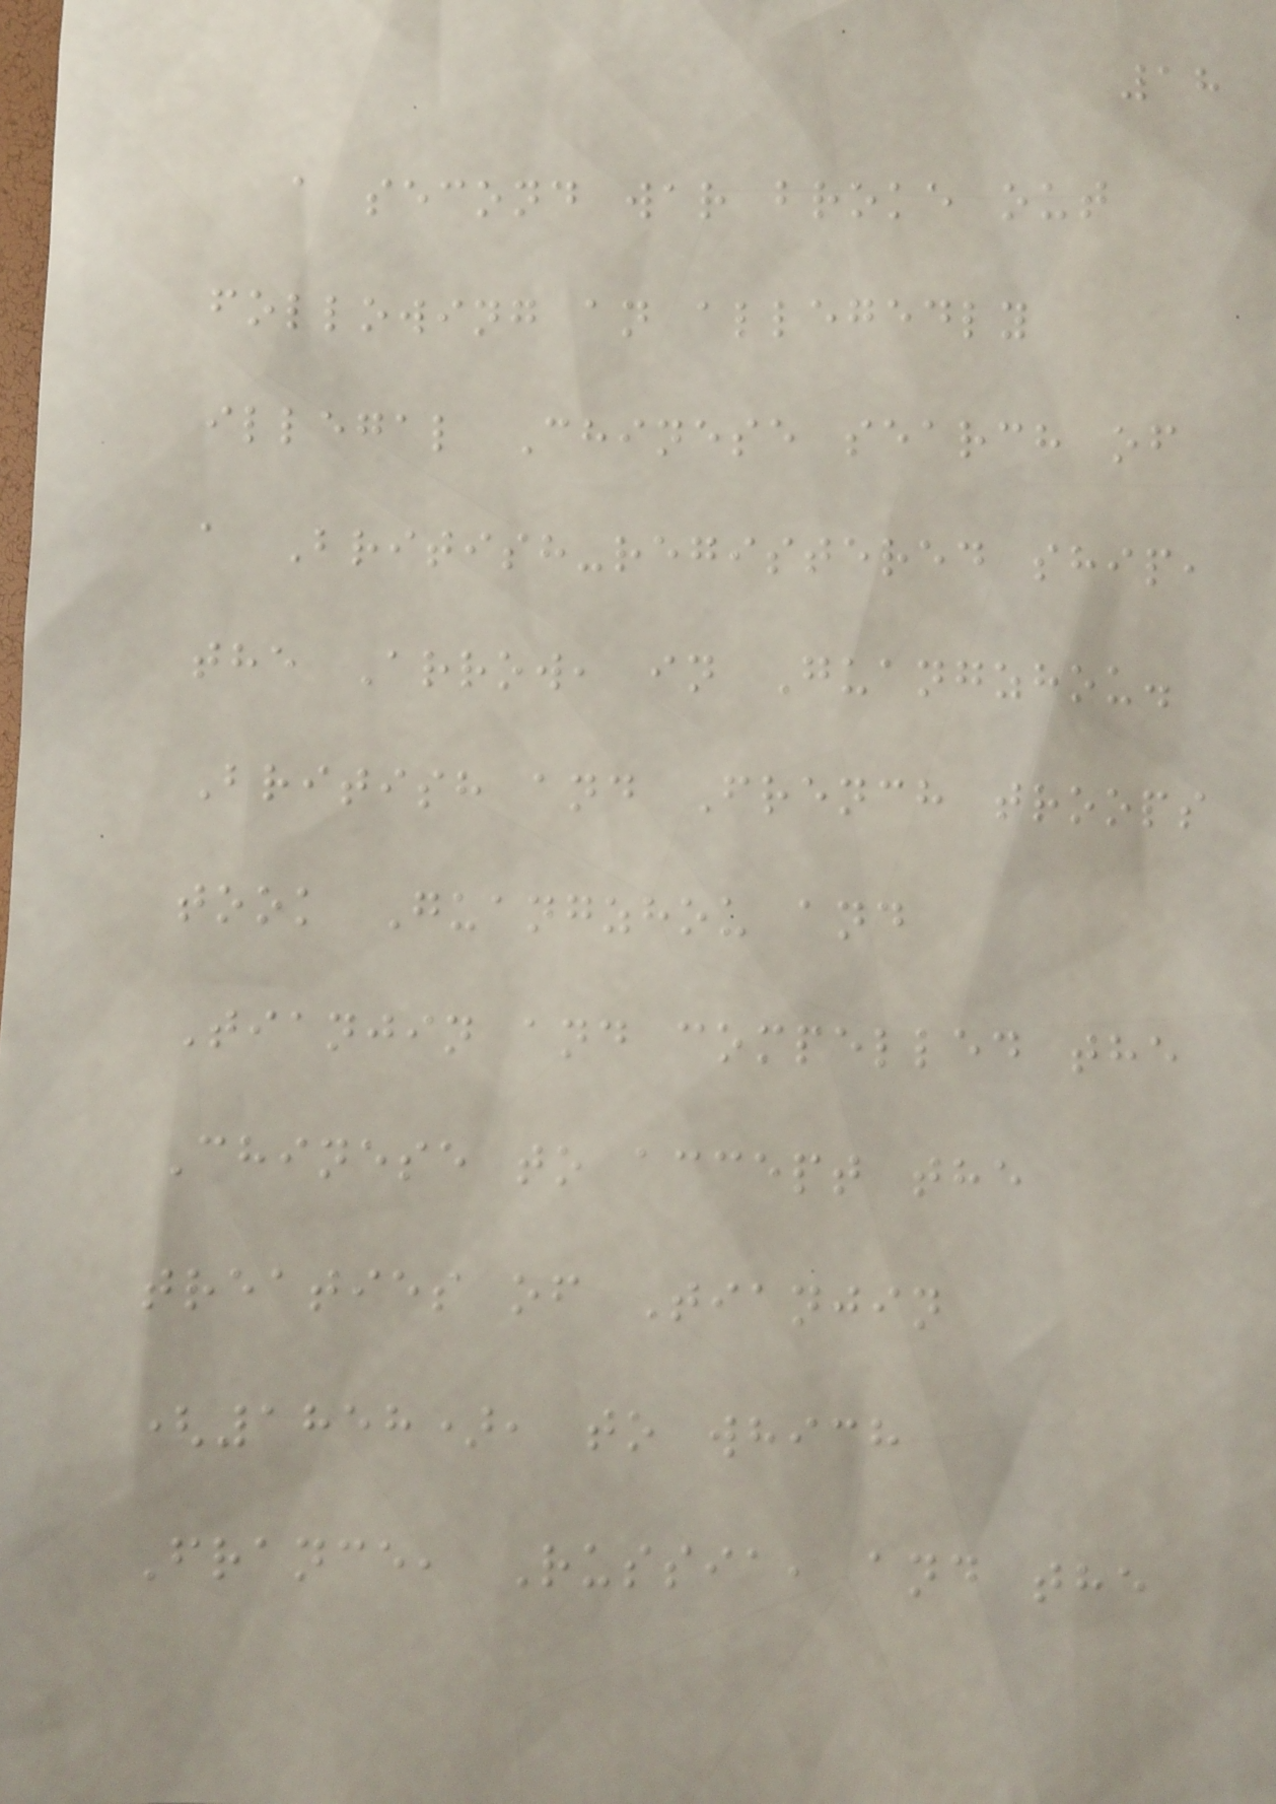18
a second war broke out
following an allegedly
illegal Chinese search of
a British-registered ship,
the Arrow, in Guangzhou.
British and French troops
took Guangzhou and
Tianjin and compelled the
Chinese to accept the
treaties of Tianjin
(1858), to which
France, Russia, and the
